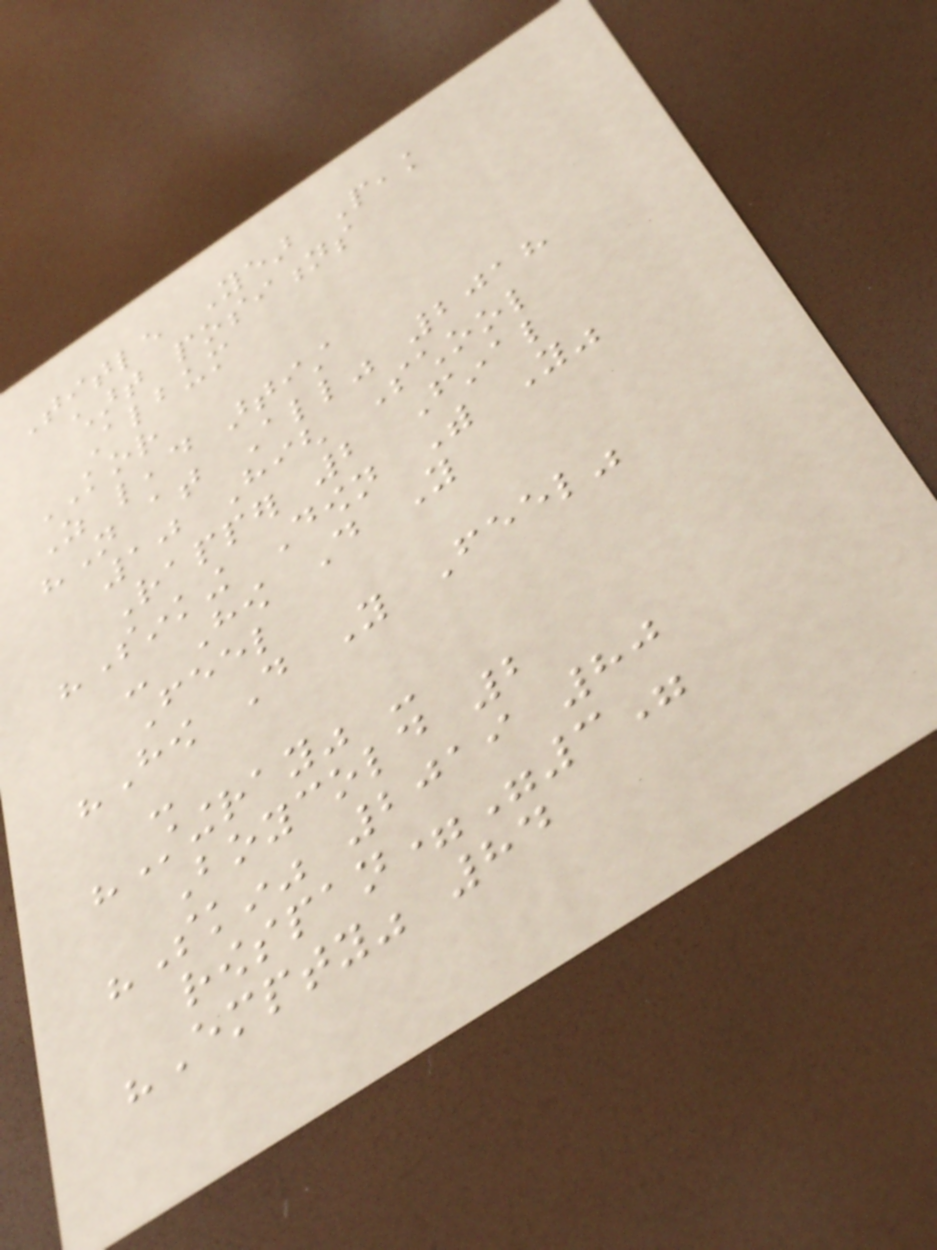Title Year Peak
chart positions
Album
KOR
As lead artist
"Not at All" 2018
10 High School
Rapper 2 Final
"Sinking Down With You"
- How Do You
Feel
"How Do You Feel"
-
"Stingray" -
Boycold 2
"Skin" 2019 80
rowspan="3"
"Empty" 84
